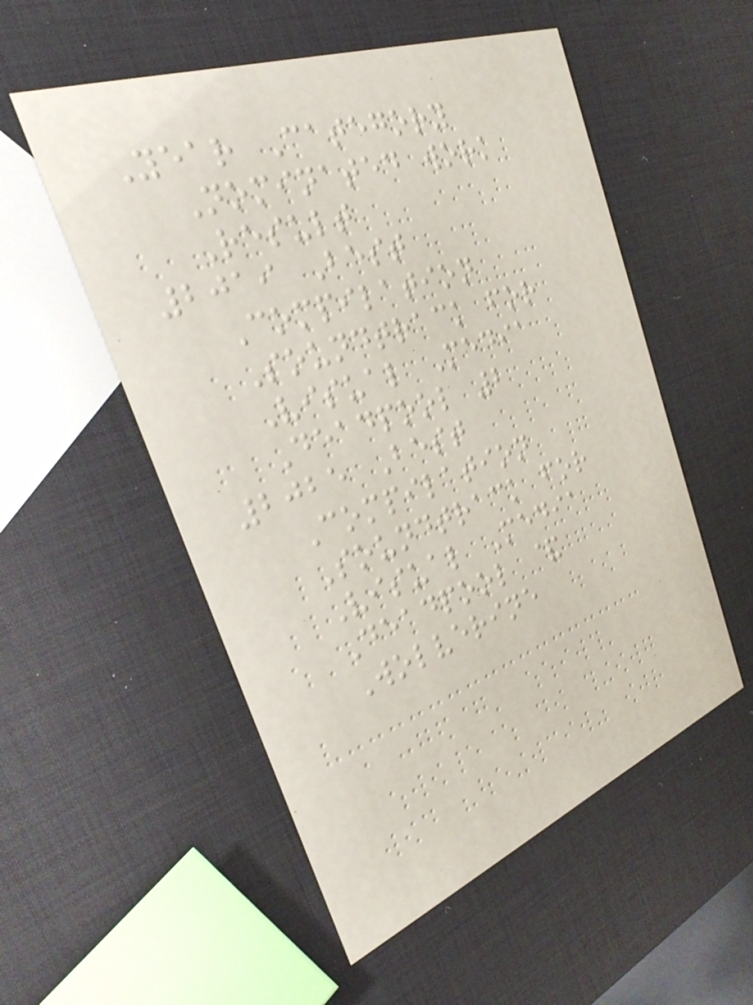Year Category
Nominated work
Result
2019 Best
Compilation
Soundtrack for
Visual Media
Deadpool 2
2025 Best
Compilation
Soundtrack for
Visual Media
Deadpool &
Wolverine
